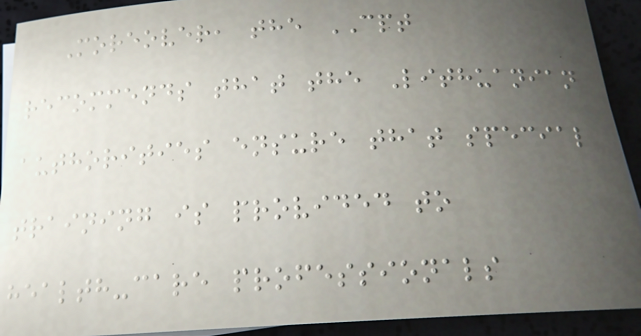Moreover, the CPT
recommends that the Lithuanian
authorities ensure that special
training is provided to
health-care professionals
